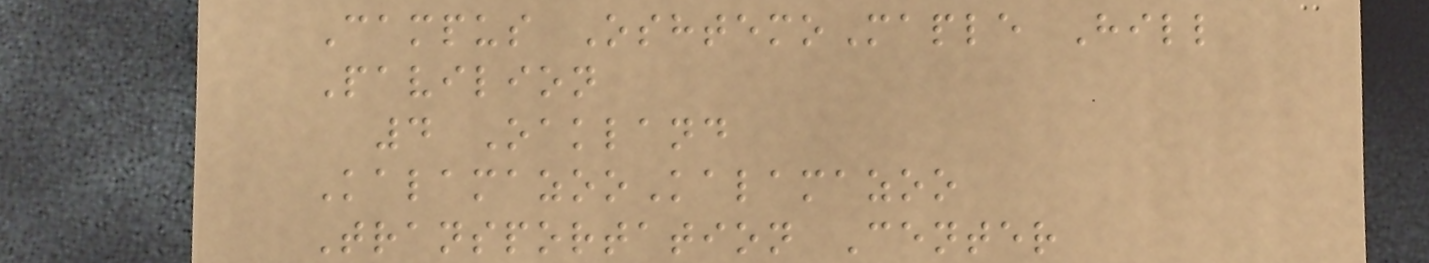Campus OshtemoMaple Hill
Pavilion
4 Oakland
KalamazooKalamazoo
Transportation Center
